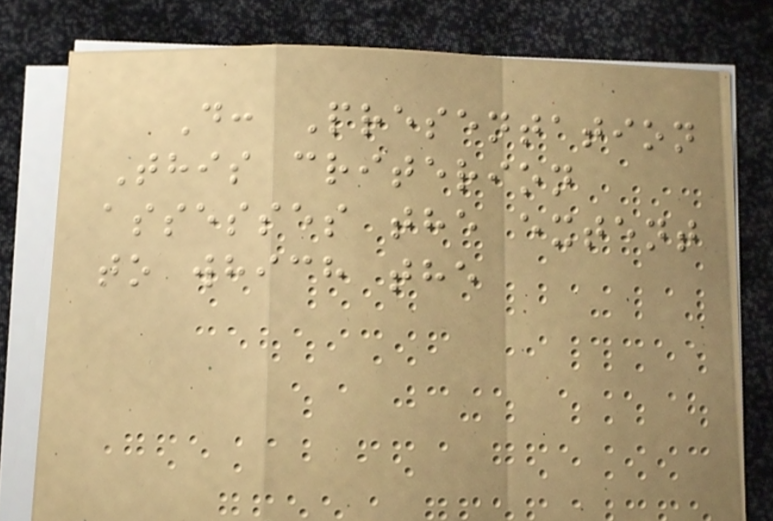D: Presentation
This criterion
assesses the extent
to which the
